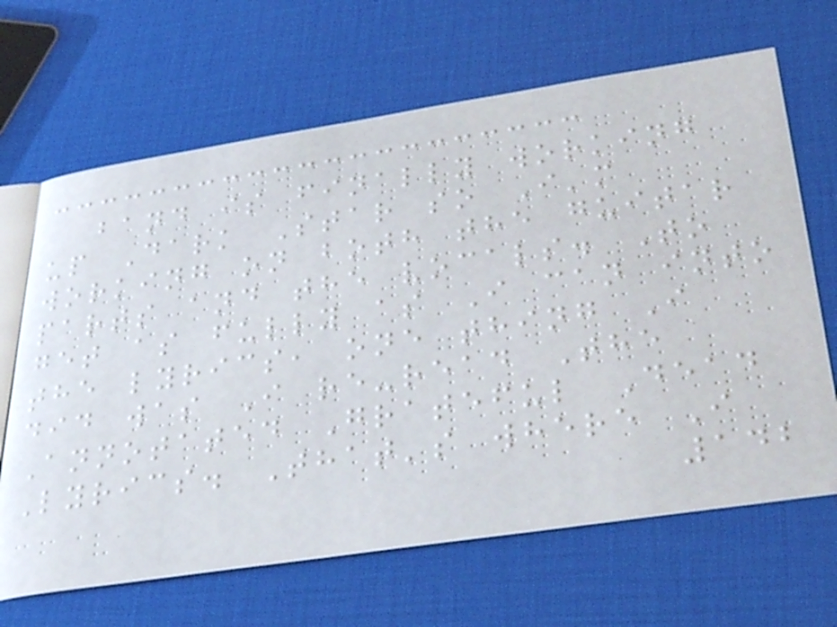band is finally working
up Dark Star so I'm
working on both the guitar
parts and the vocals. To
get as fully as I can into
the lyrics, one thing I
did was I re-read The
Annotated Grateful Dead
Lyrics. That's where I
142
